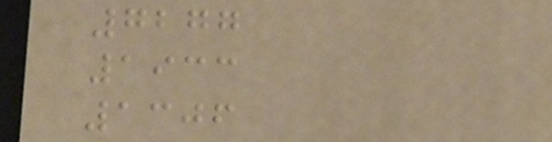7277
1933
1306
